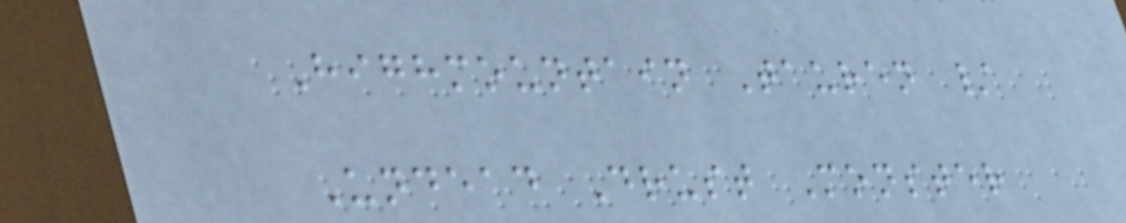Highmountain Tauren /
Undead Drust Monster
